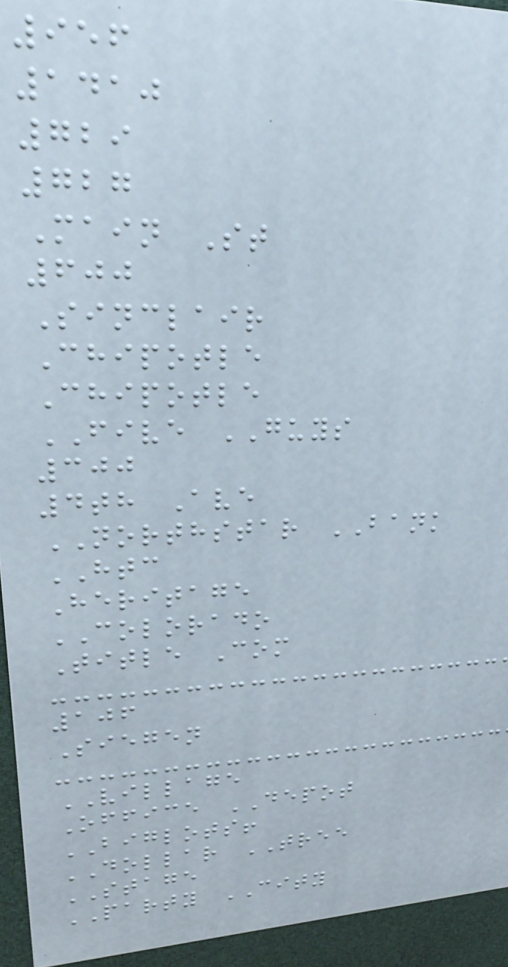956
1410
729
727
Main St
600
Sinclair
Chipotle
Chipotle
FIVE GUYS
300
4th Ave
NORTHSTAR BANK
HTC
Heritage
COLORADO
Title Com
106
Siegen
VILLAGE
Office DEPOT
BIGLOTS!
DOLLAR TREE
STAGE
PARTY CITY
